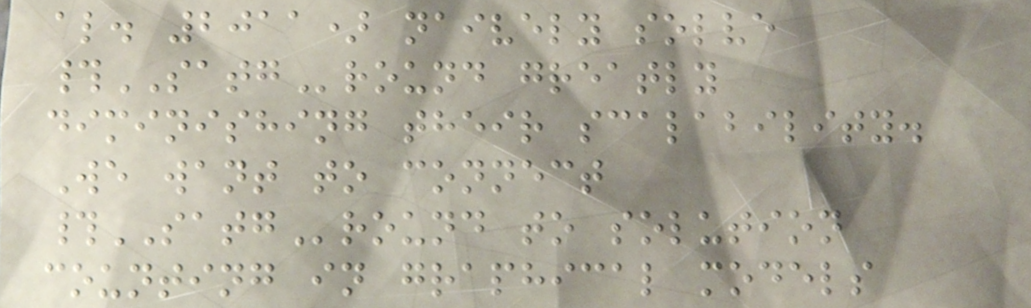al. 2011) naively solve
#SATGround greatly
diminishing their scalability.
We want to connect
#SATGround to solution
counting in graphical models
